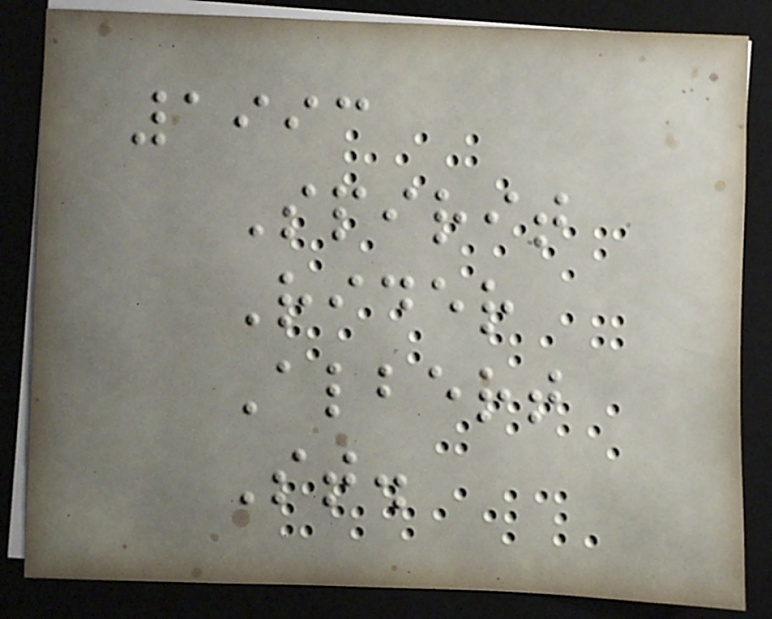1993
Spirit
Rider
Albert
St.
